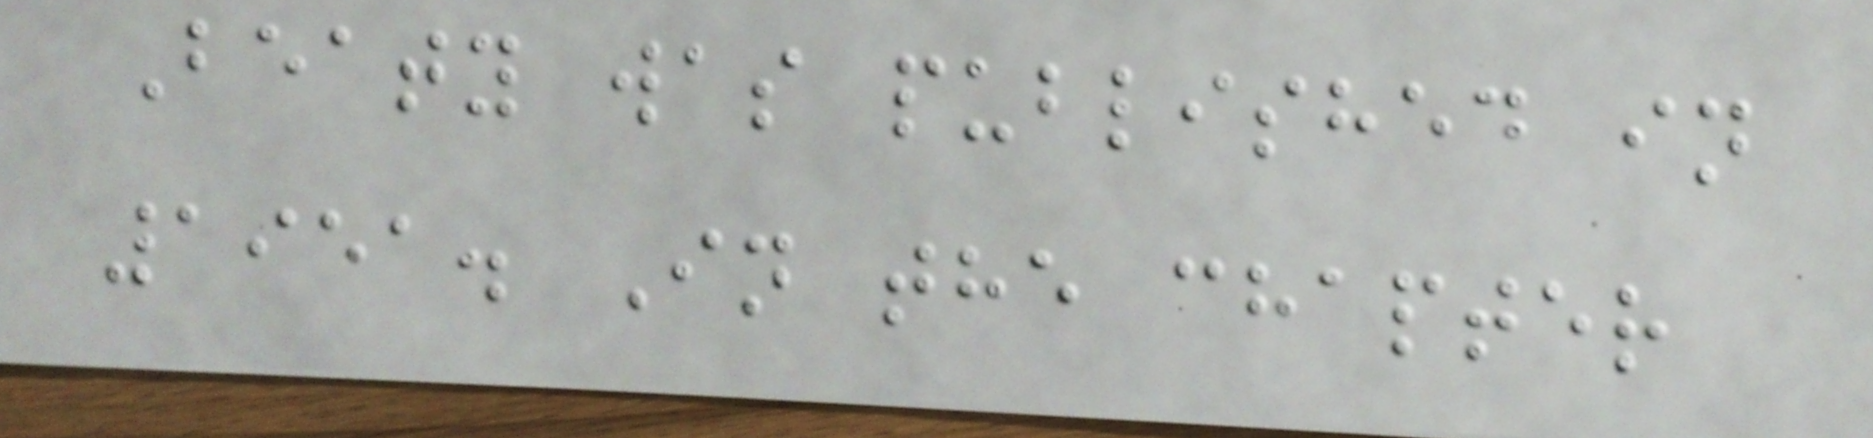Beaty was published in
1951. In the chapter
